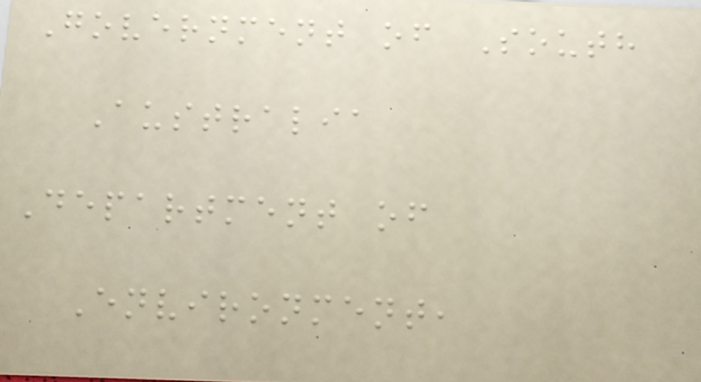Government of South
Australia
Department of
Environment,
